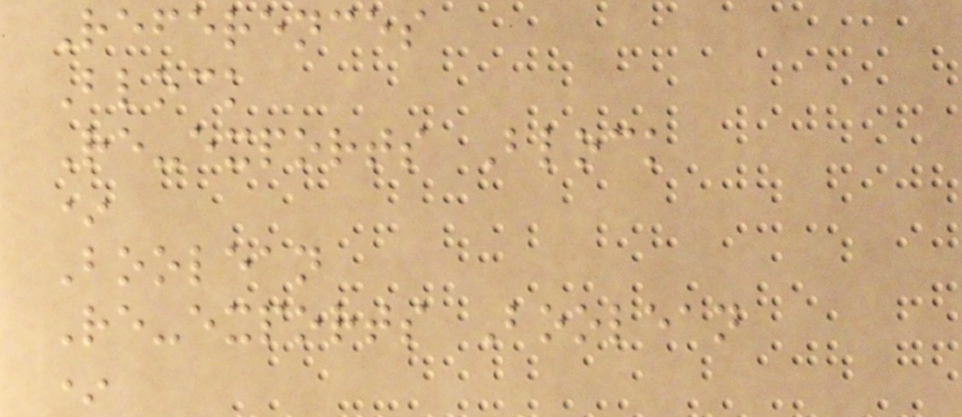References
Block
Re-exports Block
*
Boolean
Re-exports Boolean
*
